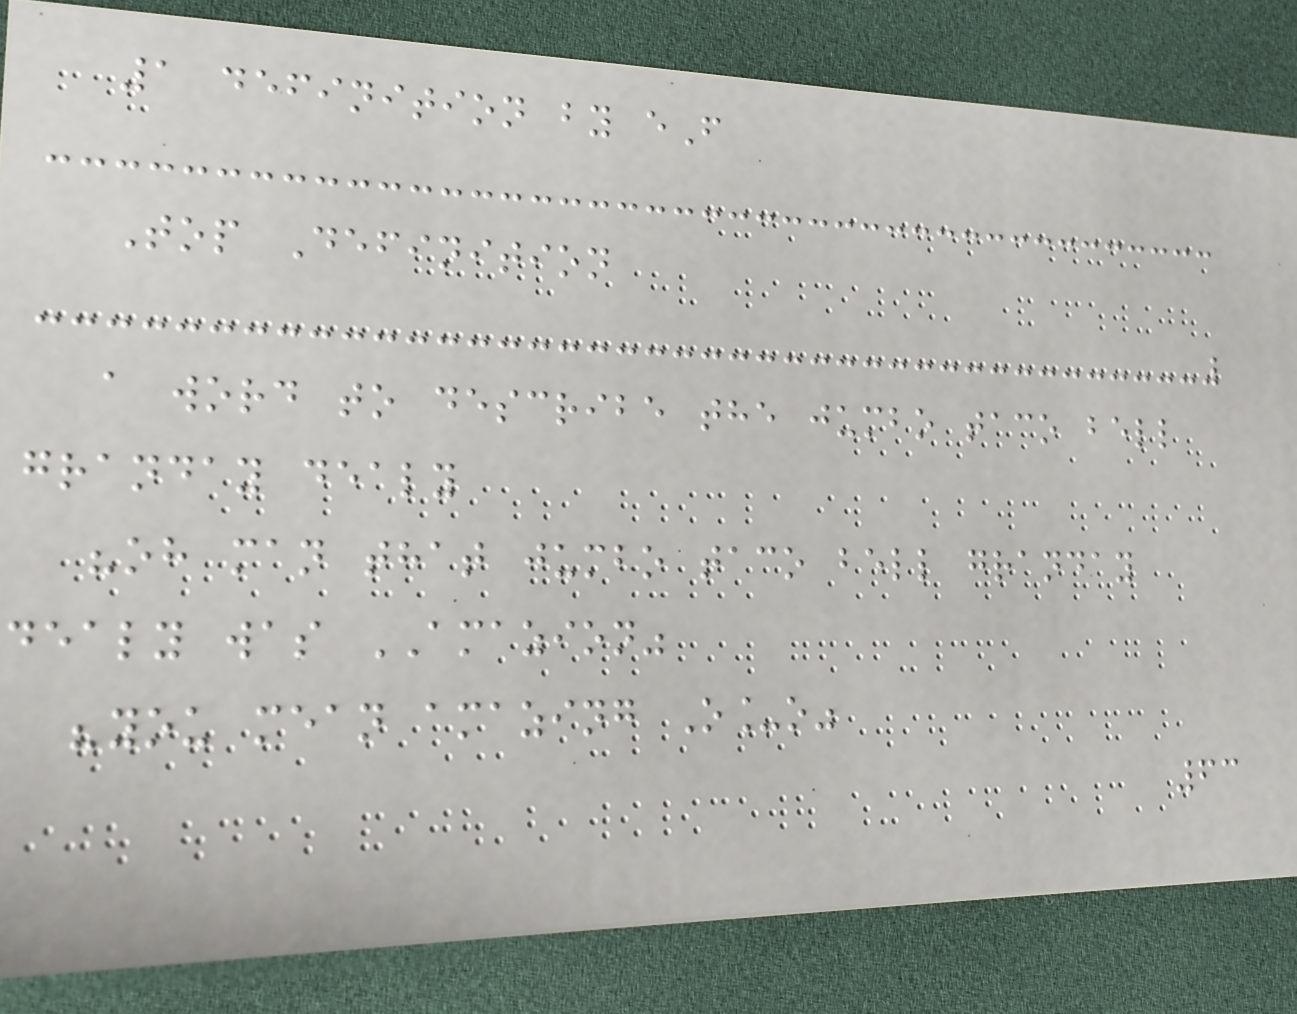1 definition by eF
Top Definition
a word to describe the jumbo taco bell
granday dealy
"oh man that jumbo taco bell granday
dealy was AMAZION"
"you mean amazing O_o"
63
